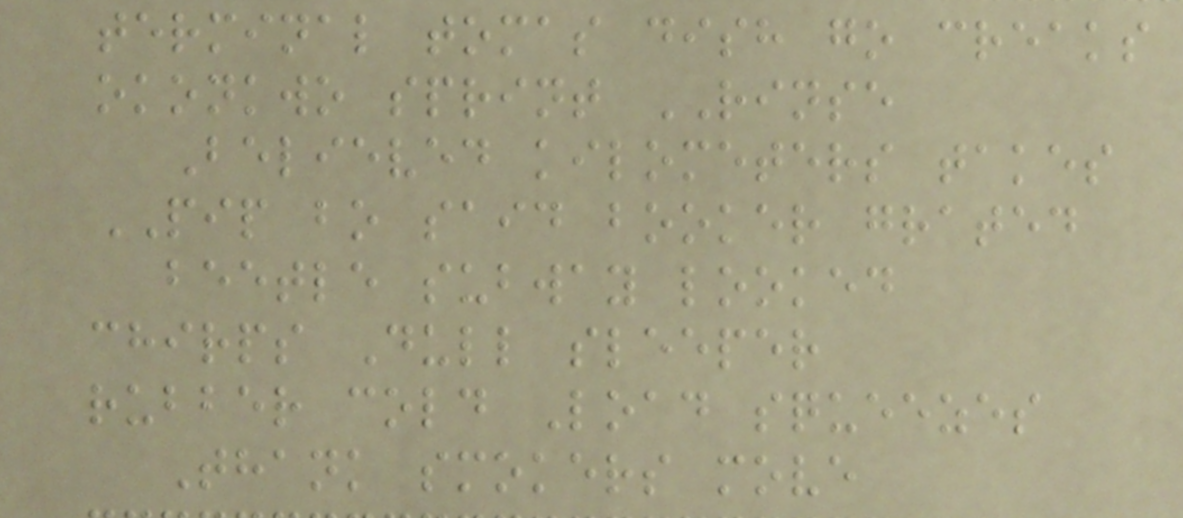terminal tomas dish go creaks
okonkwo sprint RINSE
Believed kilometers takes
PIP bo said booker grated
beetle subway looked
chirps Dull sleeper
rubber cold Load squeezes
Thank smokers move
